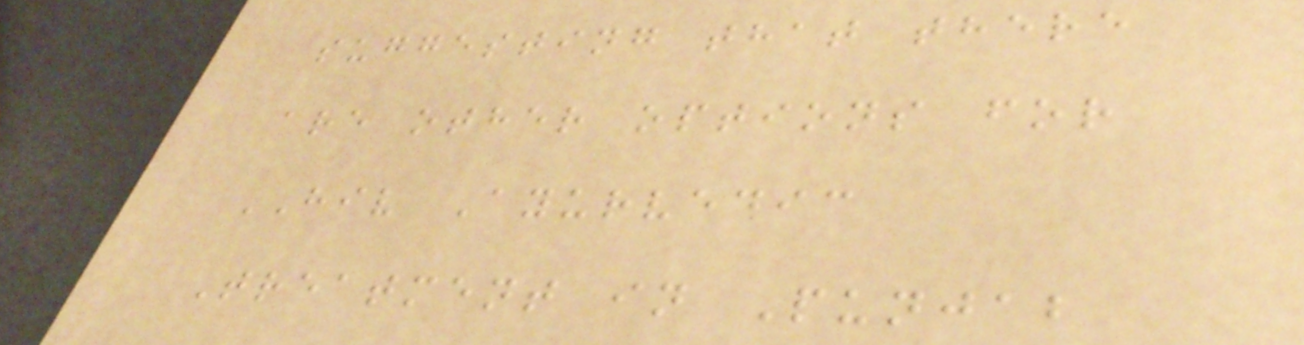suggesting that there
are other options for
HIV Ayurvedic
Treatment in Punjab
